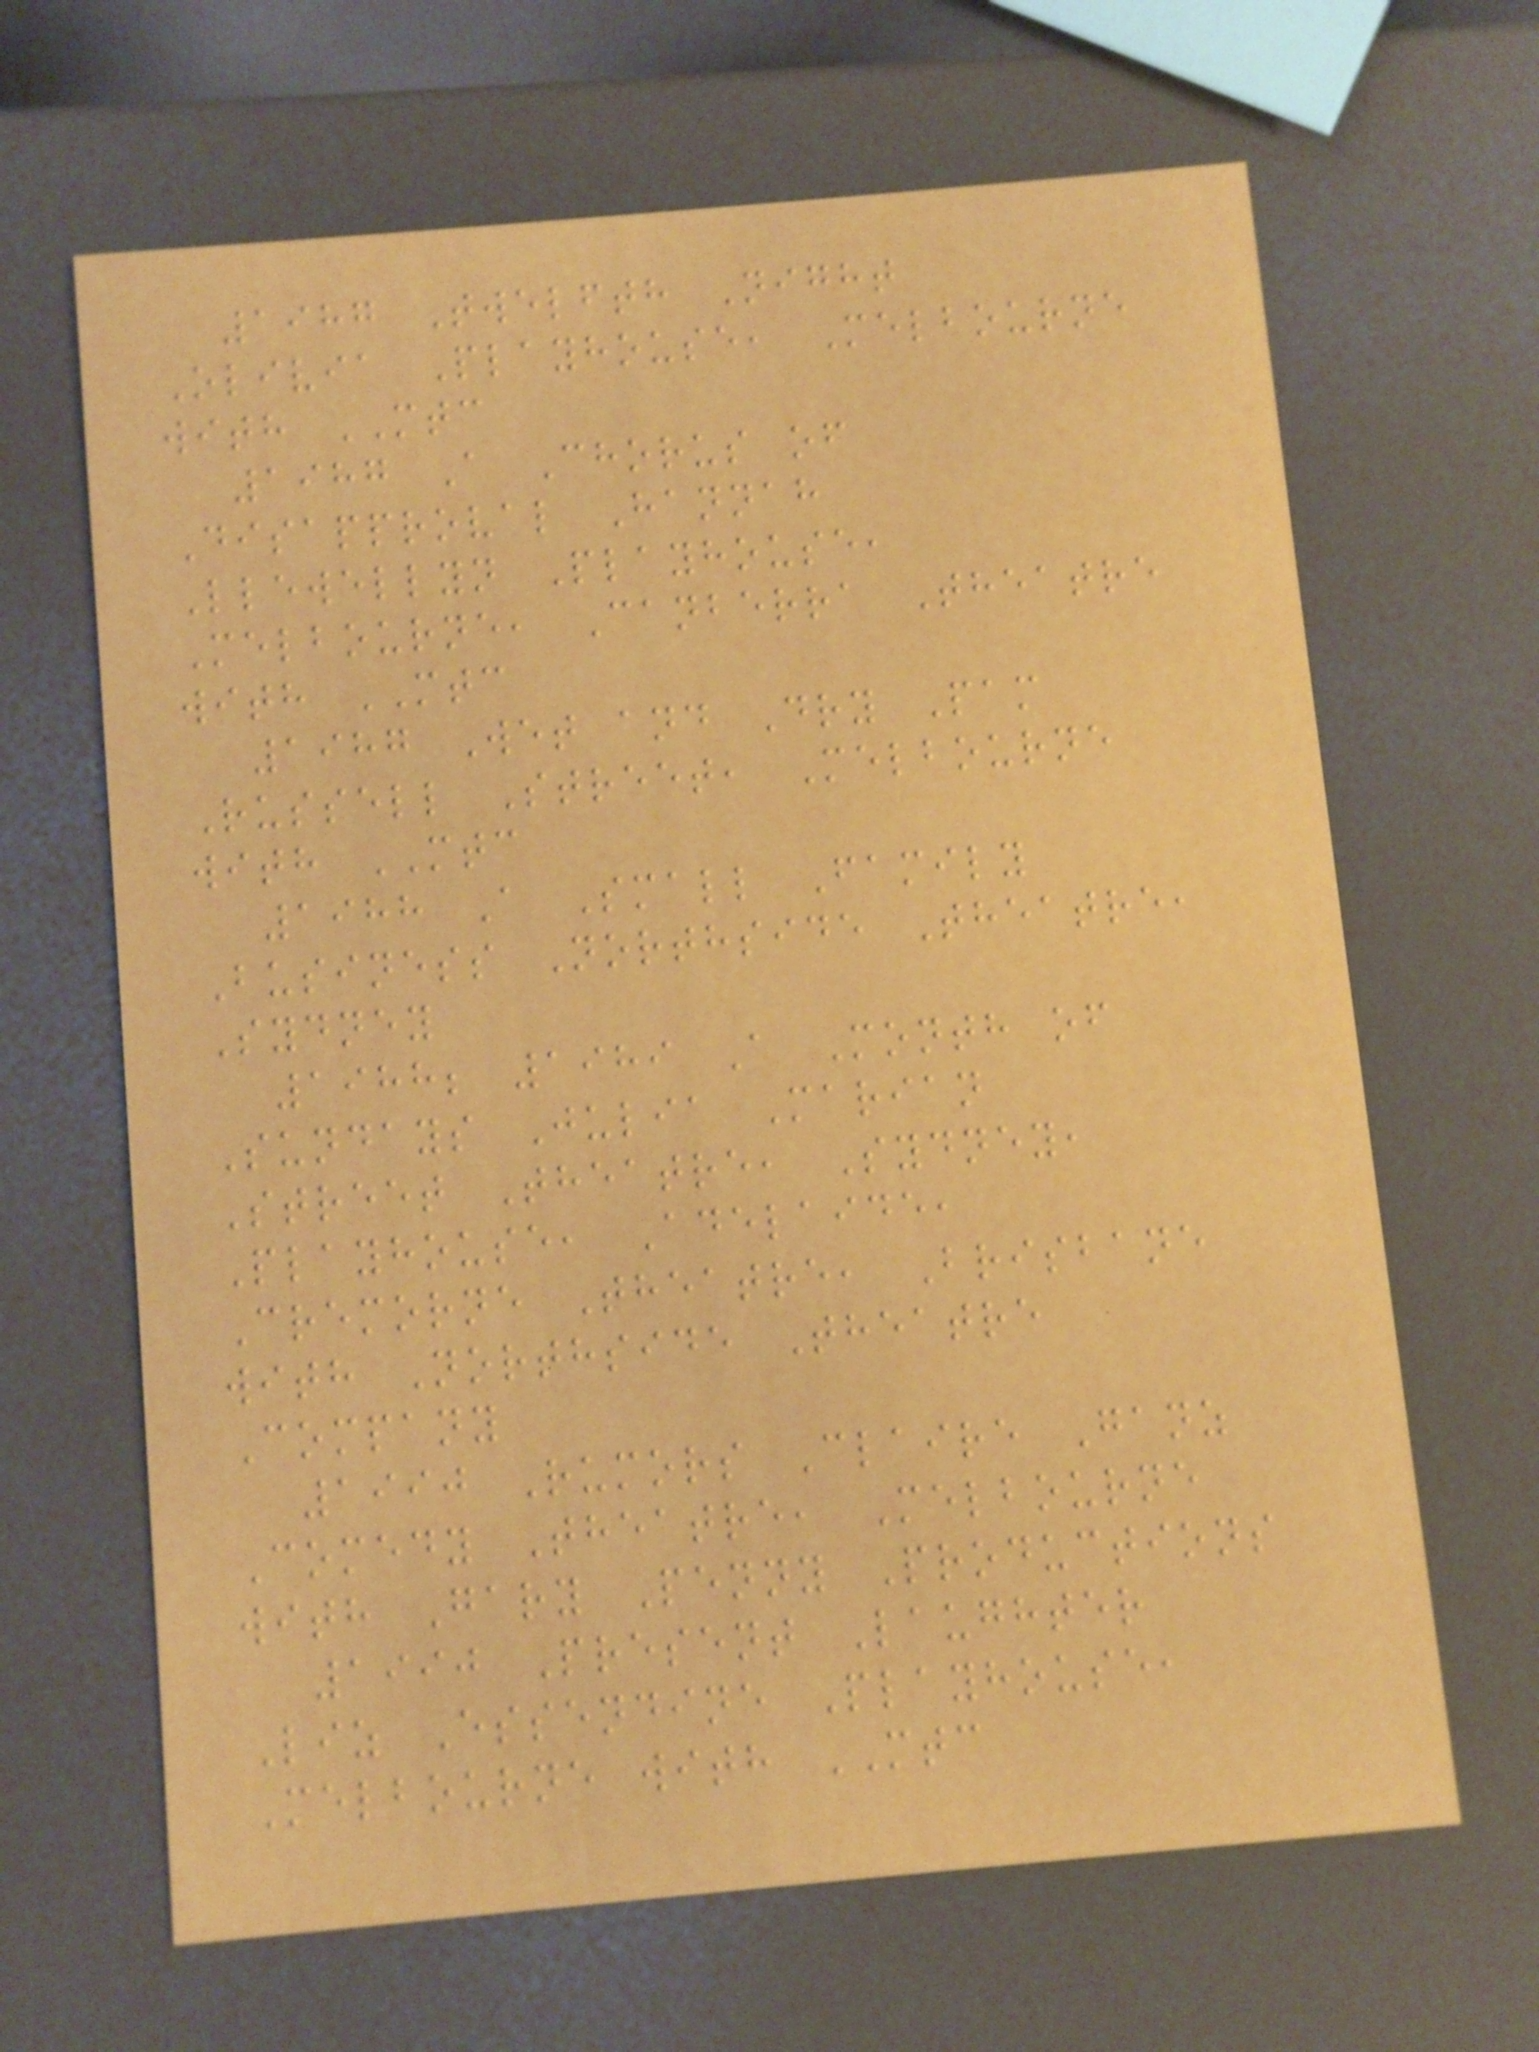1987 Twelfth Night
Olivia Playhouse, Melbourne
with MTC
1987 A Chorus of
Disapproval Hannah
Llewellyn Playhouse,
Melbourne, Canberra Theatre
with MTC
1987 Wet and Dry Pam
Russell Street, Melbourne
with MTC
1988 A Small Family
Business Northside Theatre,
Sydney
1988; 1989 A Month of
Sundays Julia Marian
Street Theatre, Sydney,
Playhouse, Adelaide,
Cremorne Theatre, Brisbane
with Northside Theatre
Company
1990 Rumors Claire Ganz
Comedy Theatre, Melbourne
with Gary Penny Productions
1990 Present Laughter
Liz Essendine Playhouse,
Melbourne with MTC
